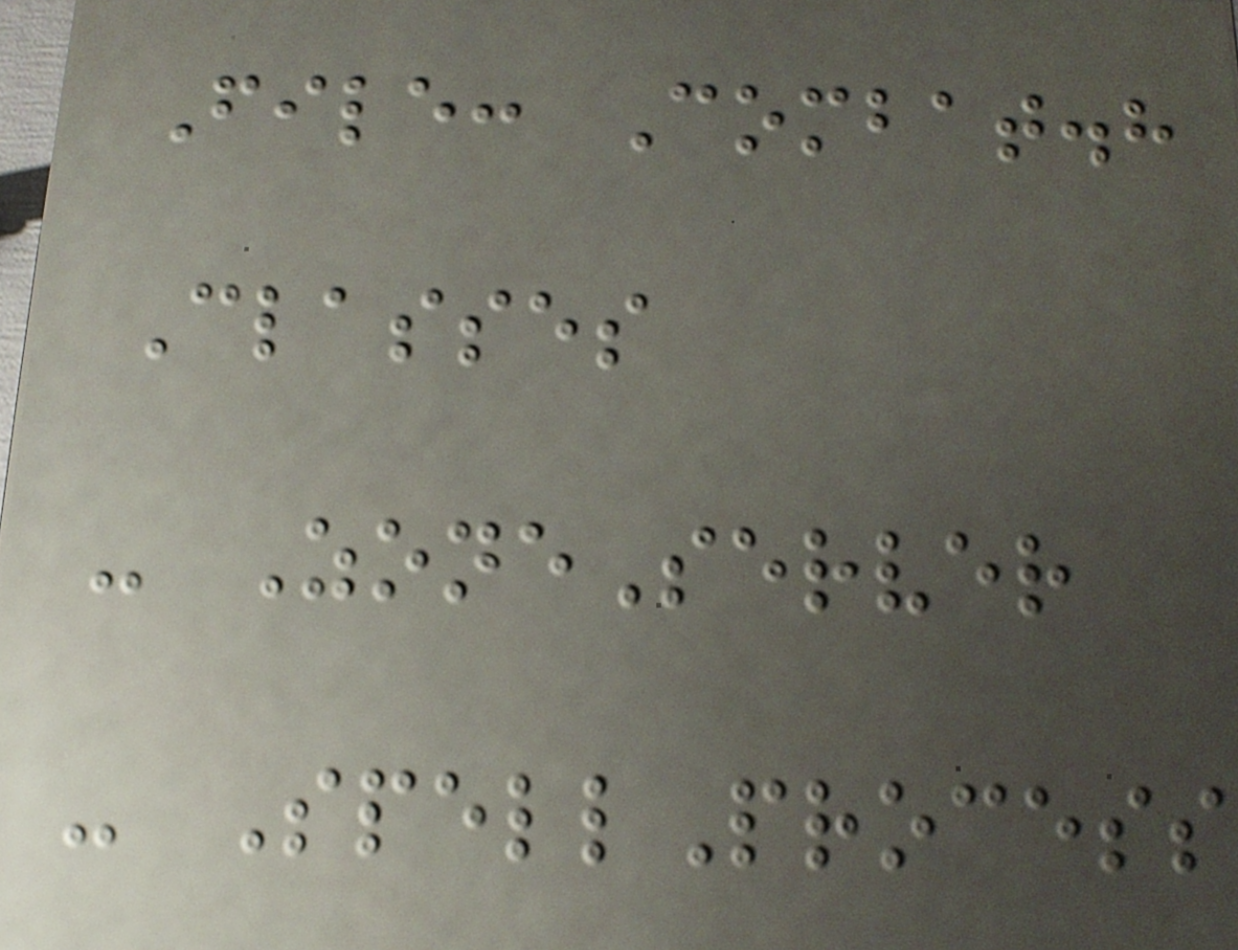File: Combat.h
Classes
- ZoneServer
- SpellProcess
